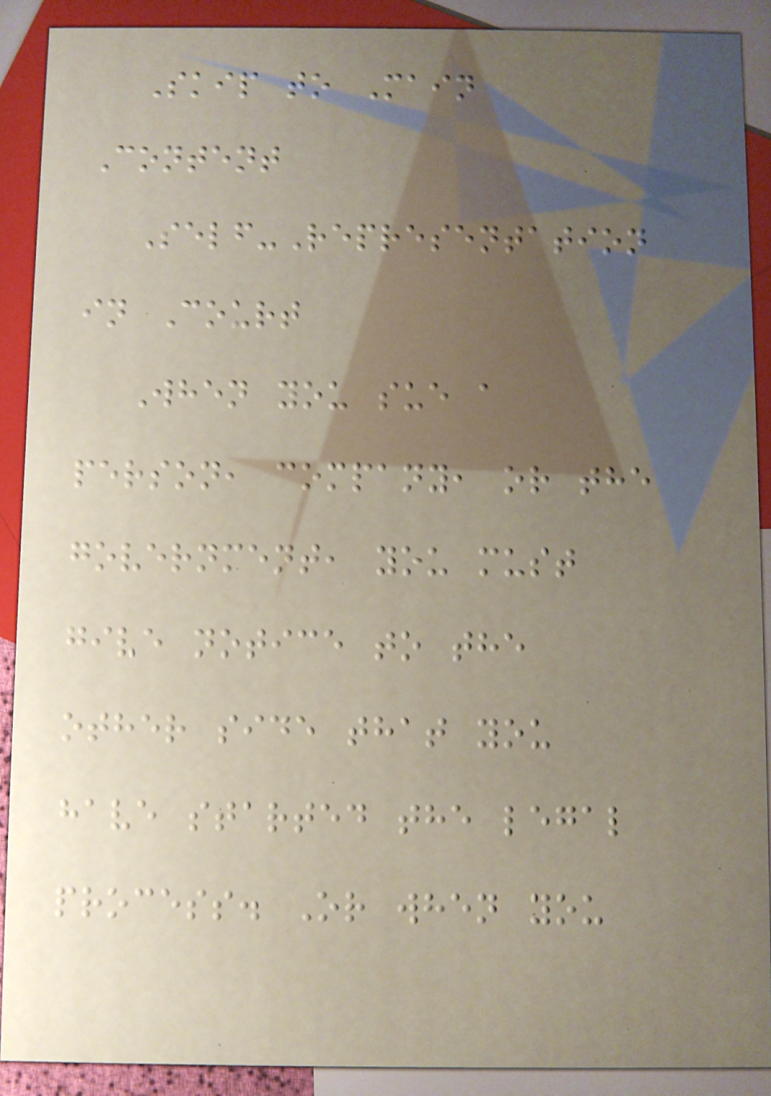Skip to Main
Content
Self-Representation
in Court
When you sue a
person, company, or the
government, you must
give notice to the
other side that you
have started the legal
process. Or when you
